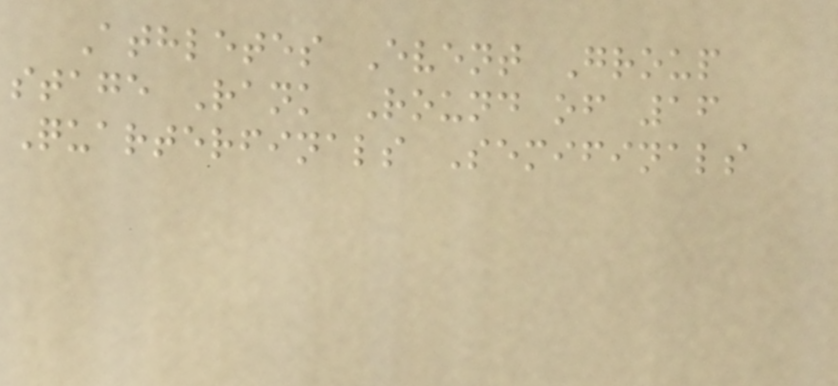Athletes Event Group
stage Rank Round of 16
Quarterfinals Semifinals
